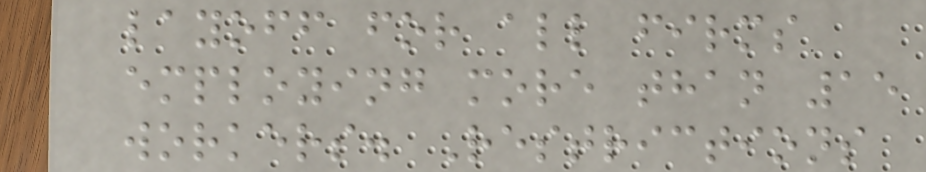layoff for all firms
employing more than 15
workers. Restrictions
